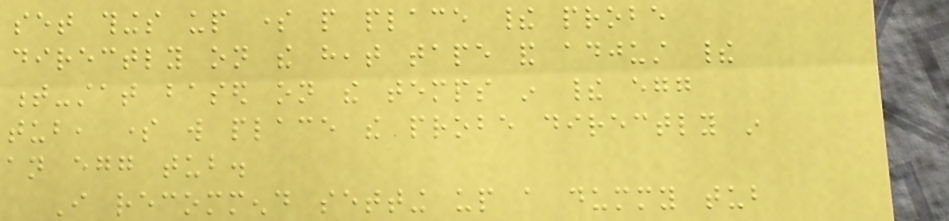set things up some people place their probe
directly on the heat tape and adjust their
t-stat based on the temps in their egg
tub, some will place the probe directly in
an egg tub.
I recommend setting up a dummy tub
